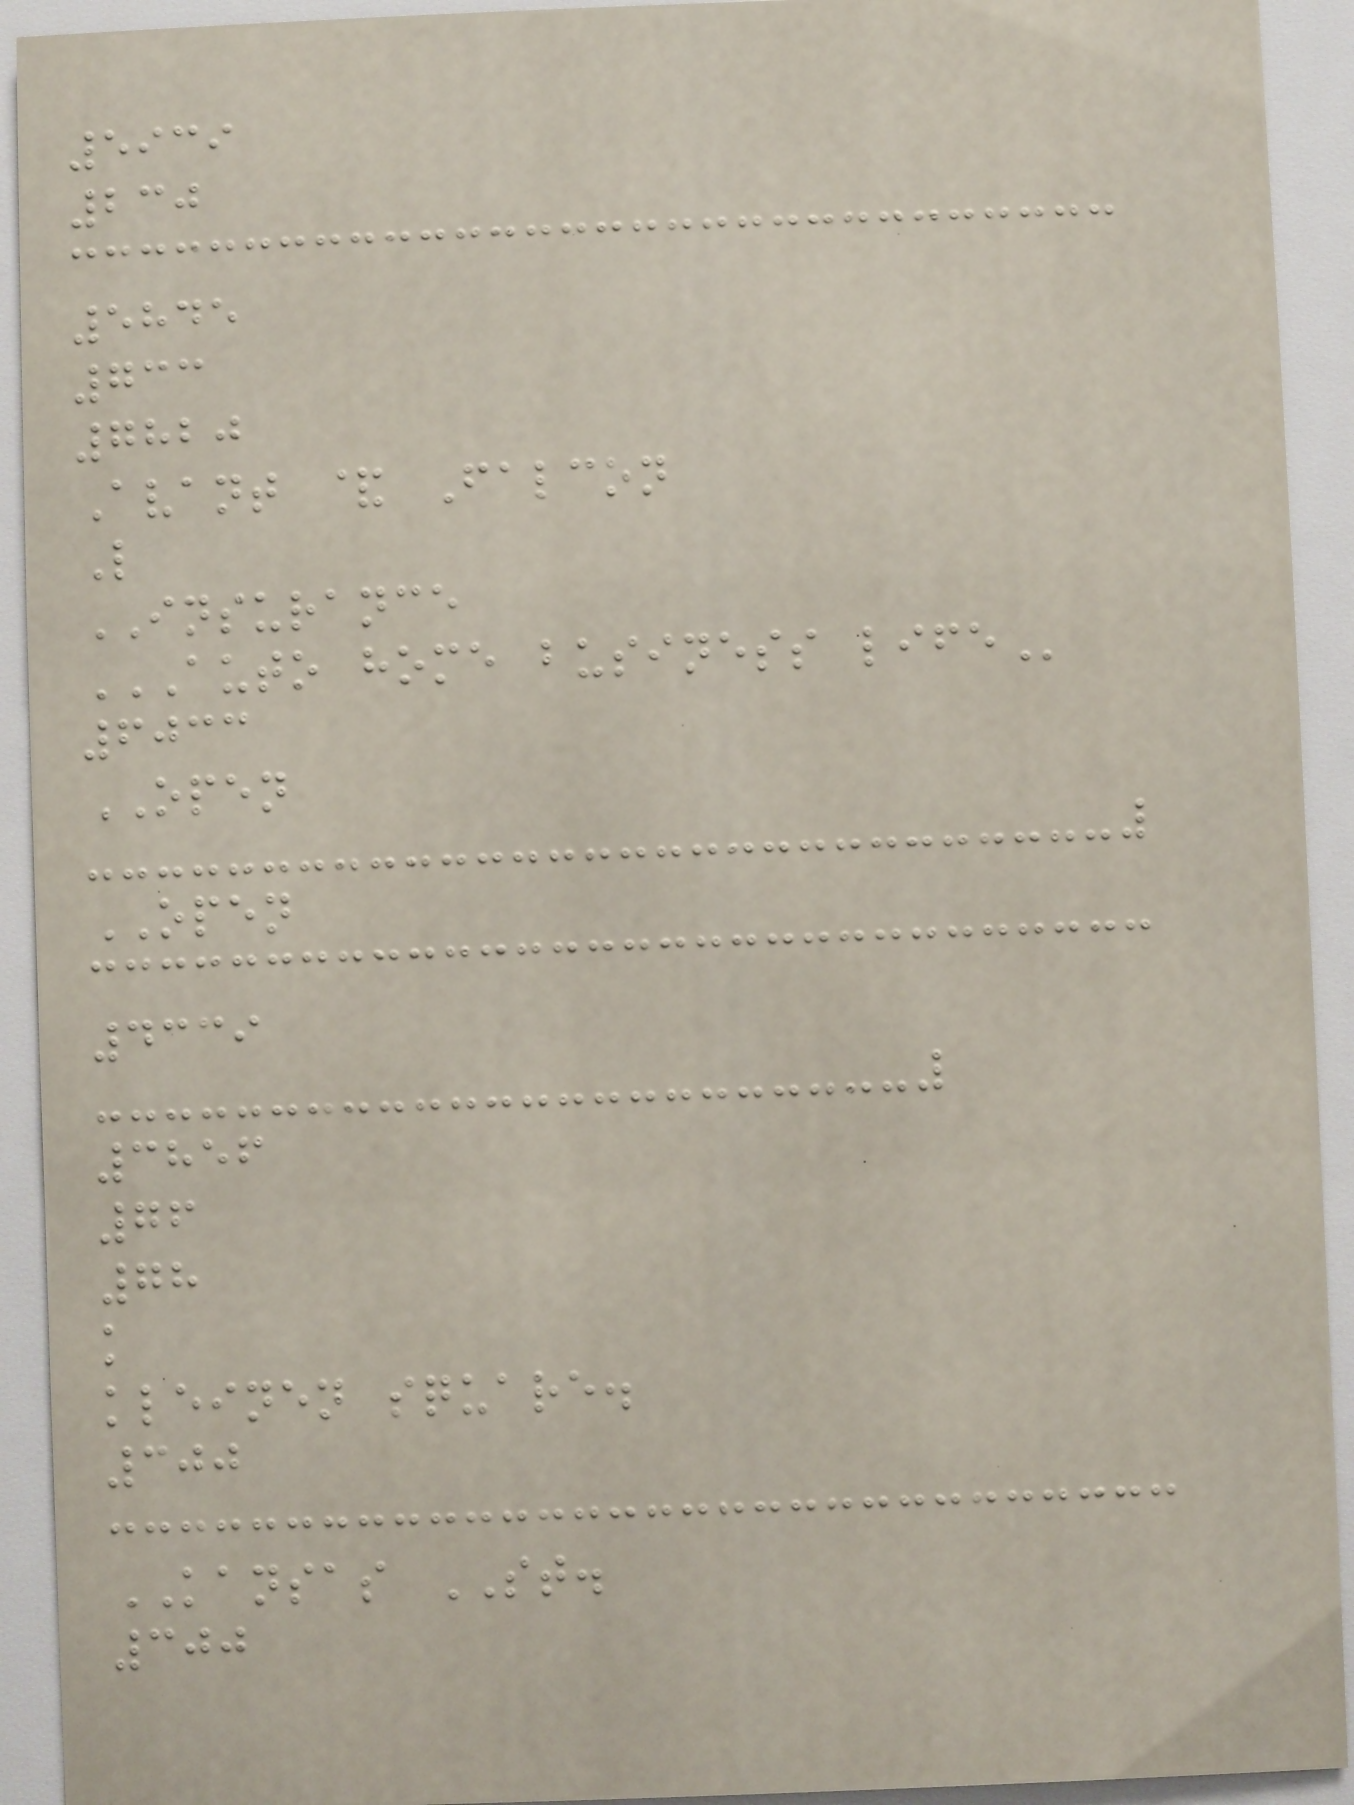5939
230
5845
733
7820
Avant & Falcon
L
INSURANCE
AUTO HOME BUSINESS LIFE
6033
OPEN
OPEN
4339
3856
76
78
k
kleinen square.
300
KANSAS ST.
300
